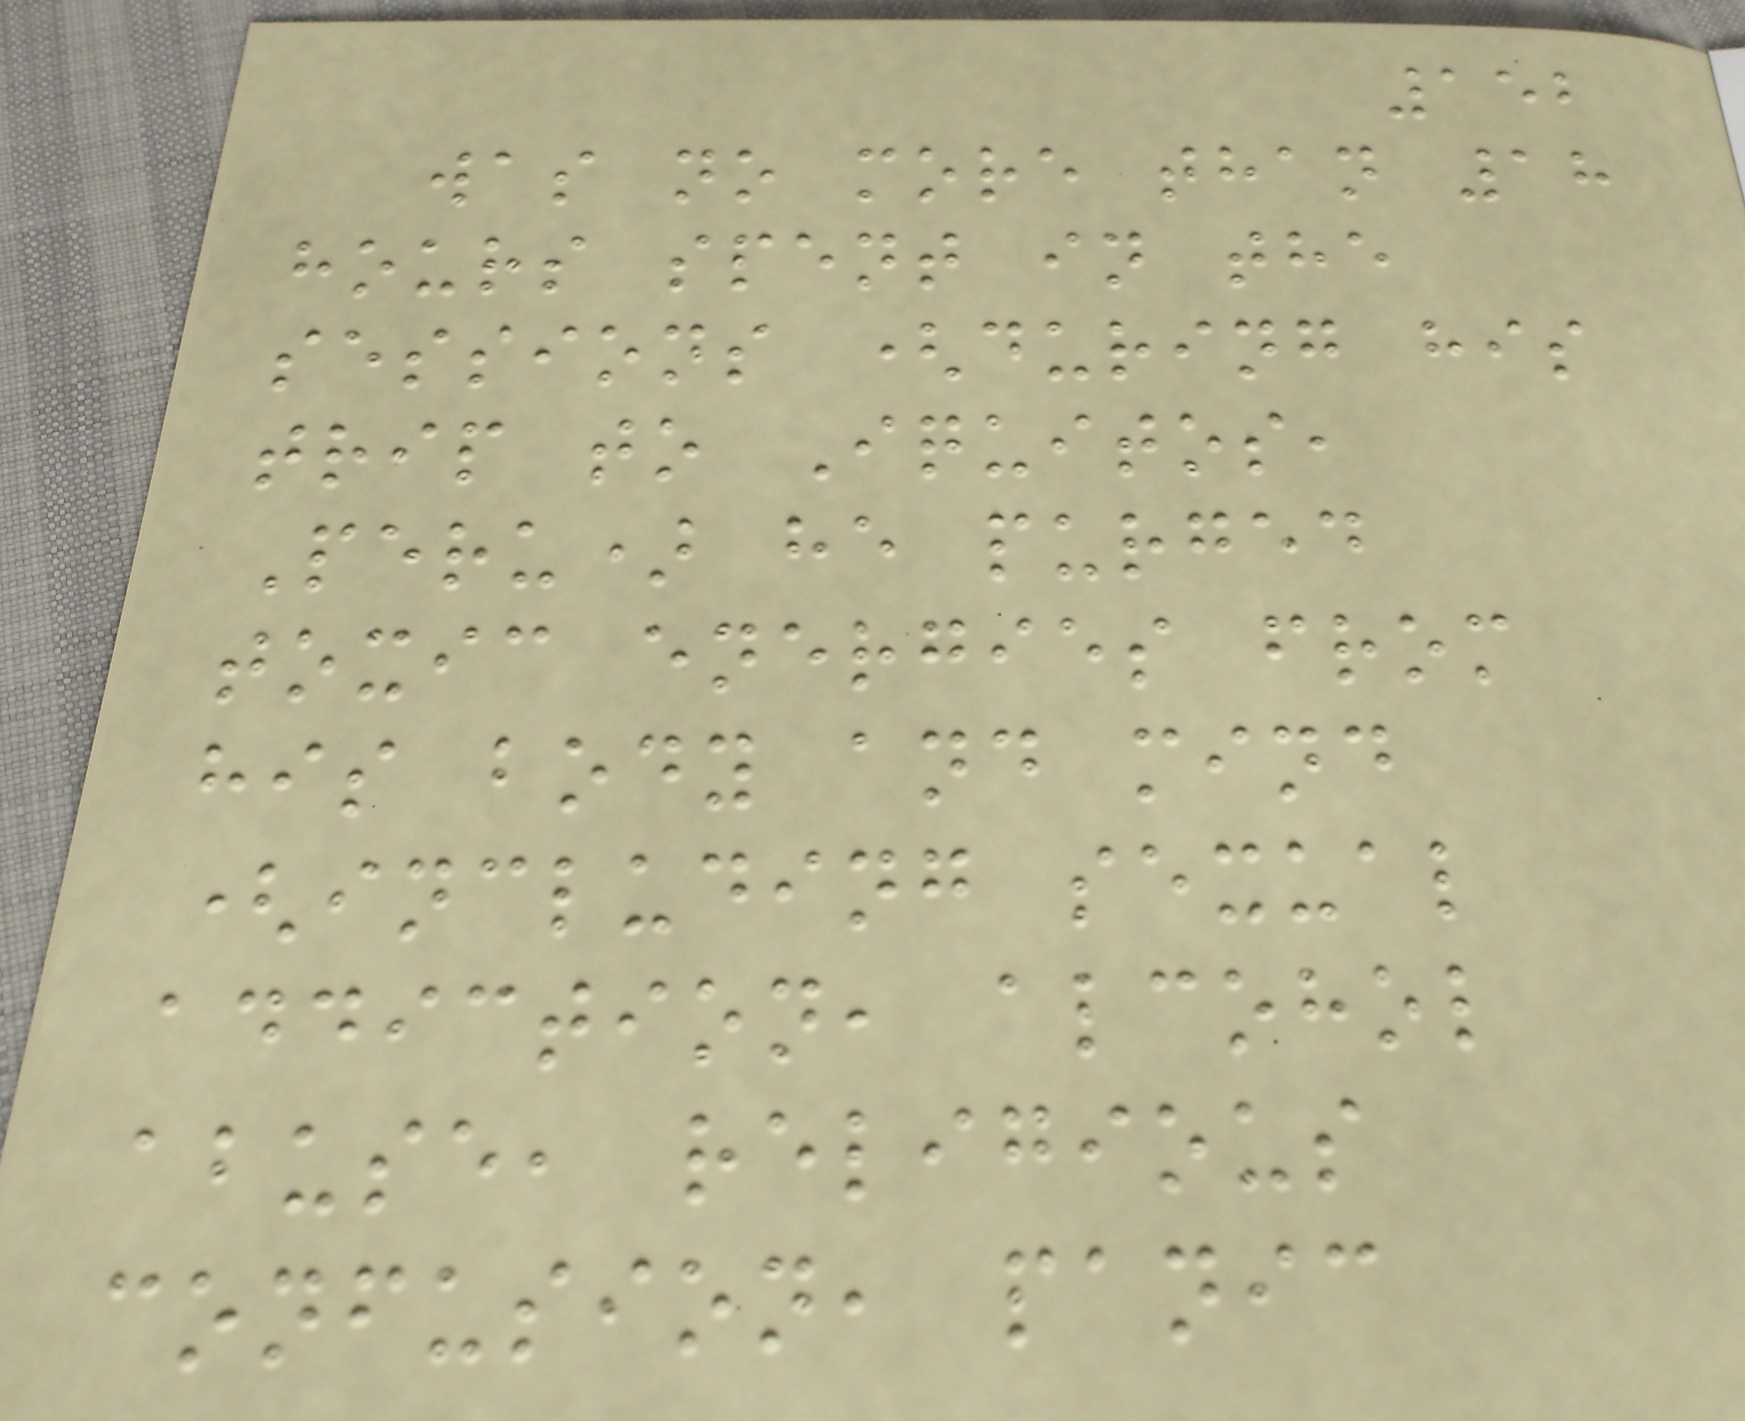152
was no more than 18
hours spent in the
sessions (during his
trip to Iquitos,
Peru) he purged
toxic energies from
his body and mind
(including sexual
addiction, alcohol
abuse, religious
confusion, panic
